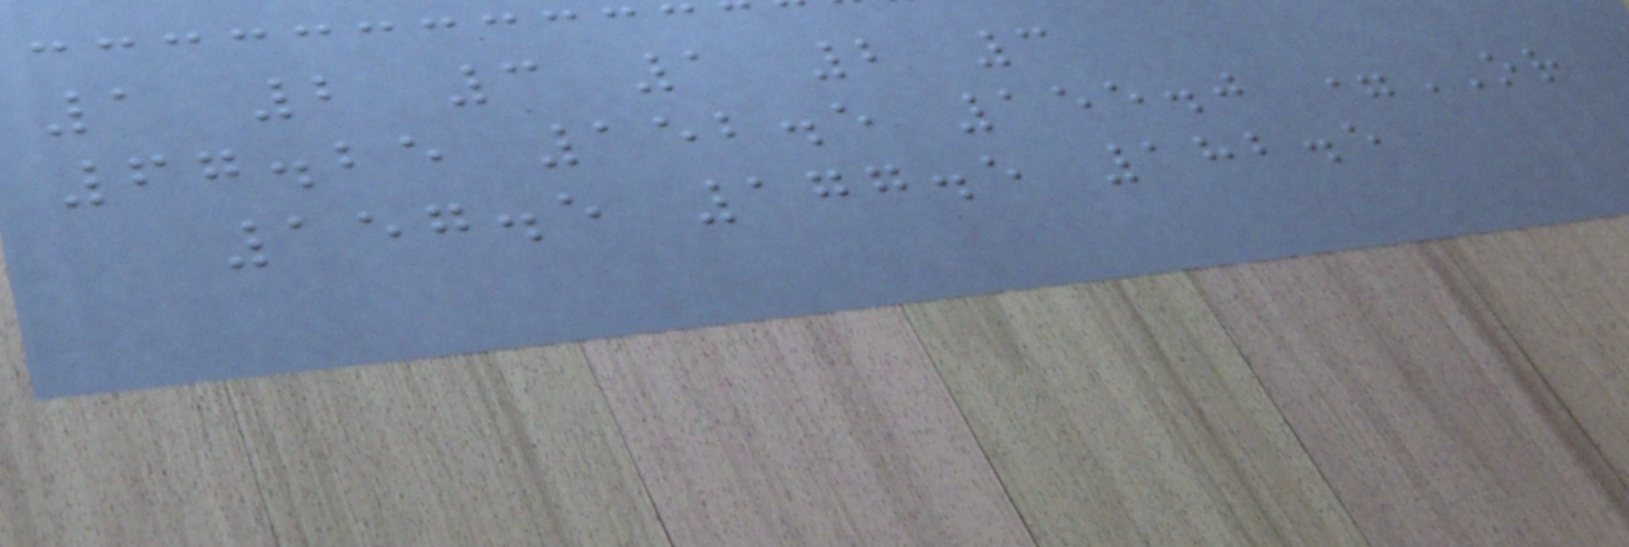1 2 3 1 2 3
67.25 152.5 155.0 =OR
157.5 177.5 182.5
